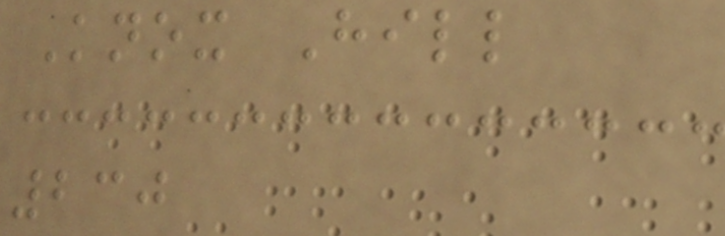Knox Hill
230
